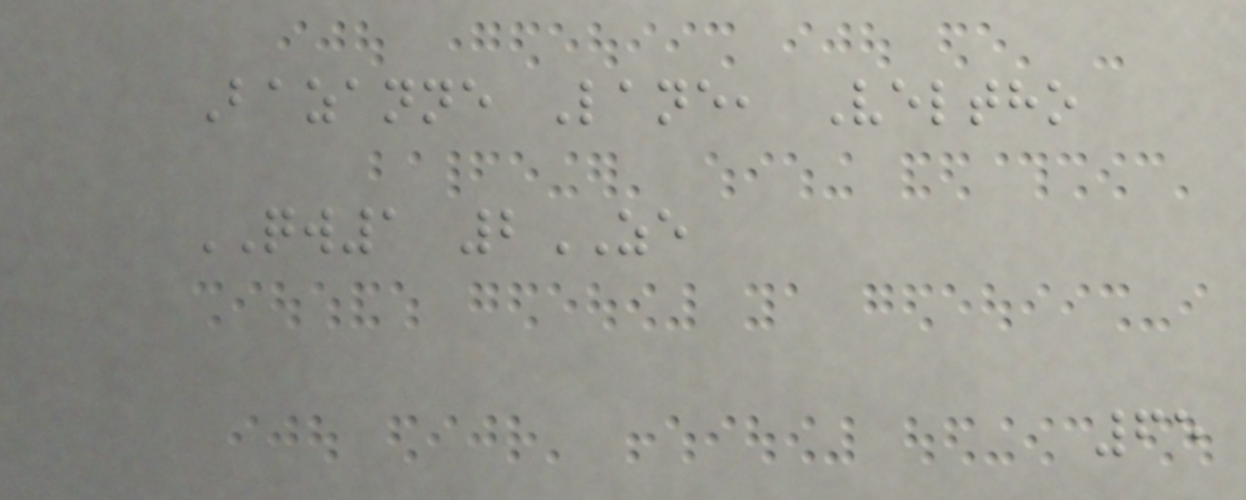Bazanne Lane, Veltho
QW1 2ZE
65
